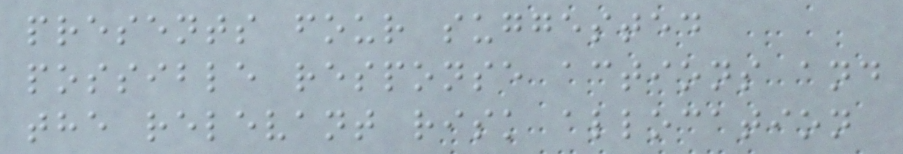presents four suggested
possible response actions and
the relevant risk allocation
